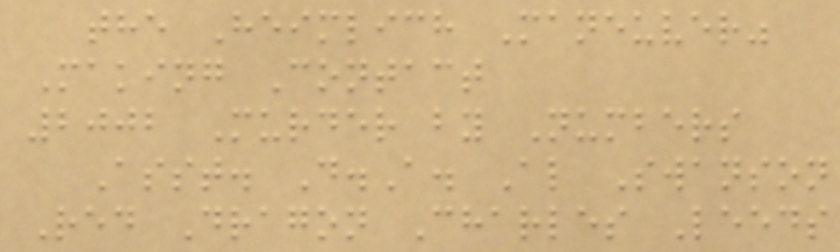the Heimlich Maneuver"
Making Contact
2002 Murder by Numbers
Asst. D.A. Al Swanson
Red Dragon Charles Leeds
